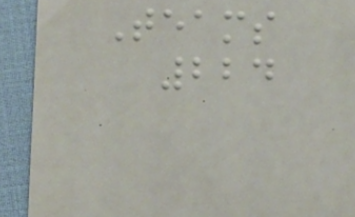Teams
224
